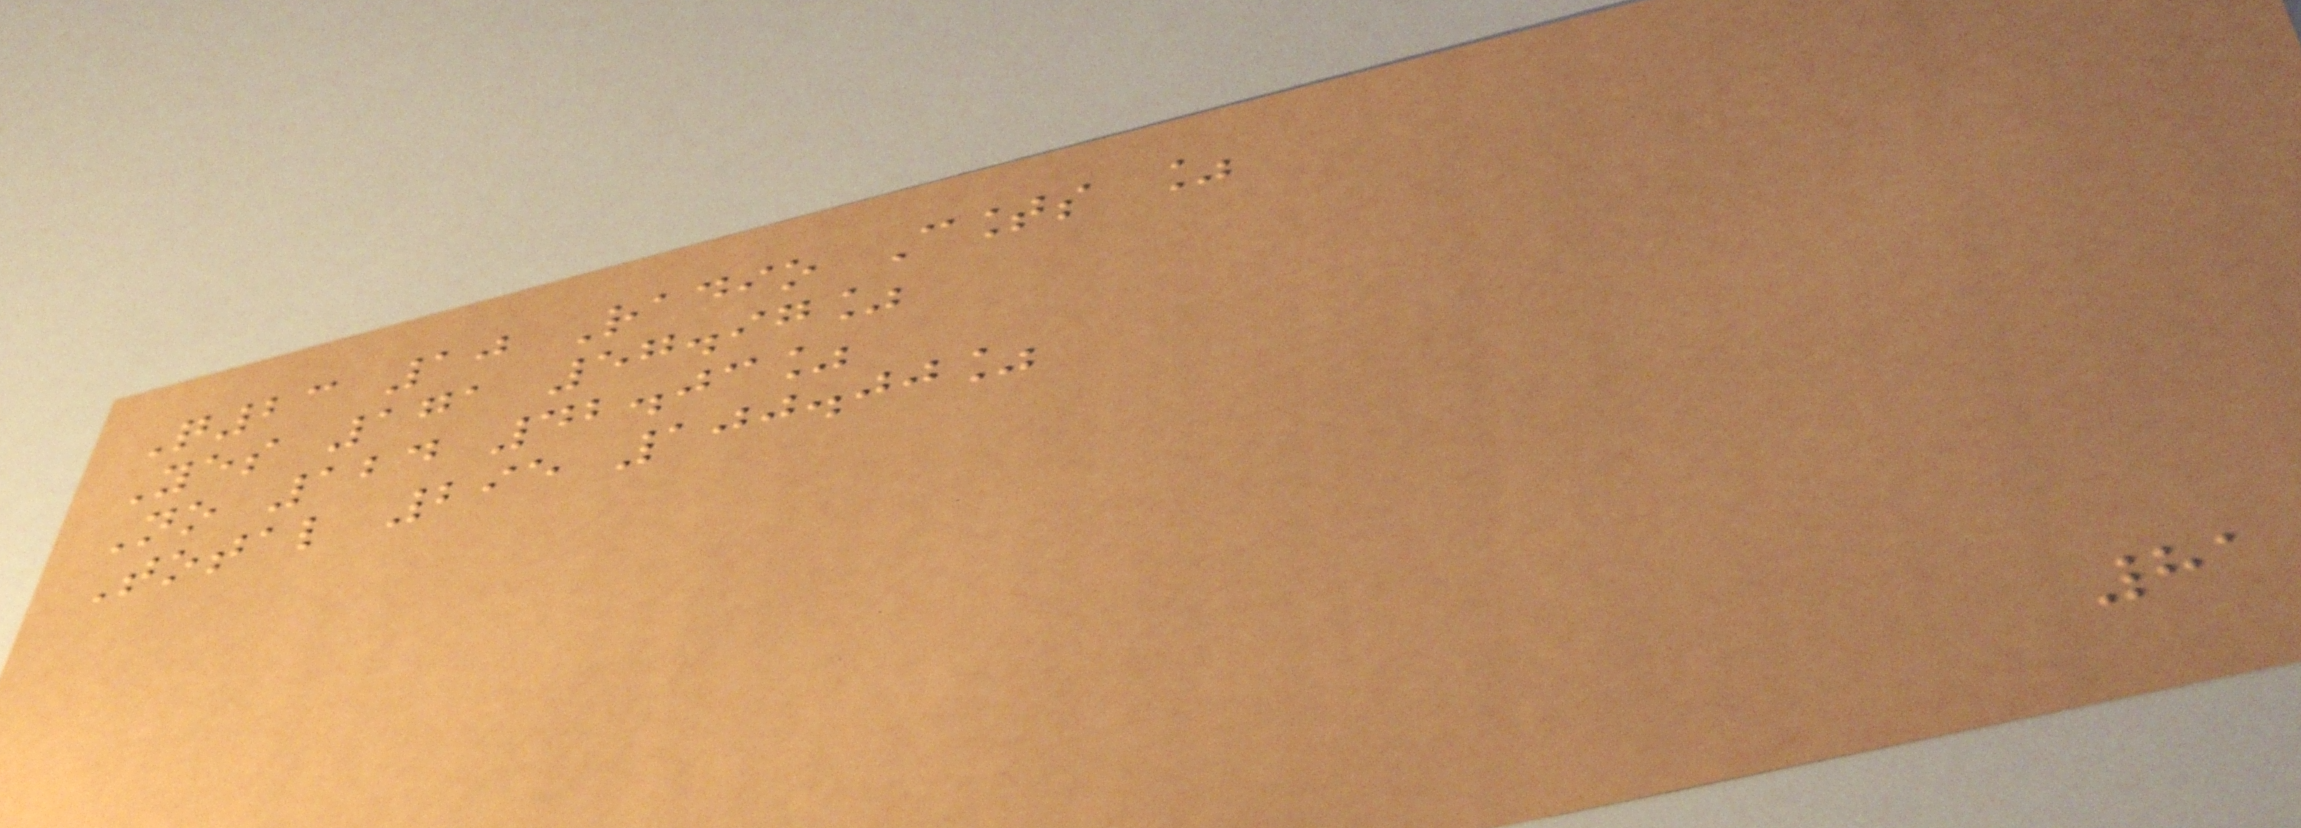Q23 10 Radio Counts %
Yes 171 57.97%
No 124 42.03%
Total 295 100.00%
81
